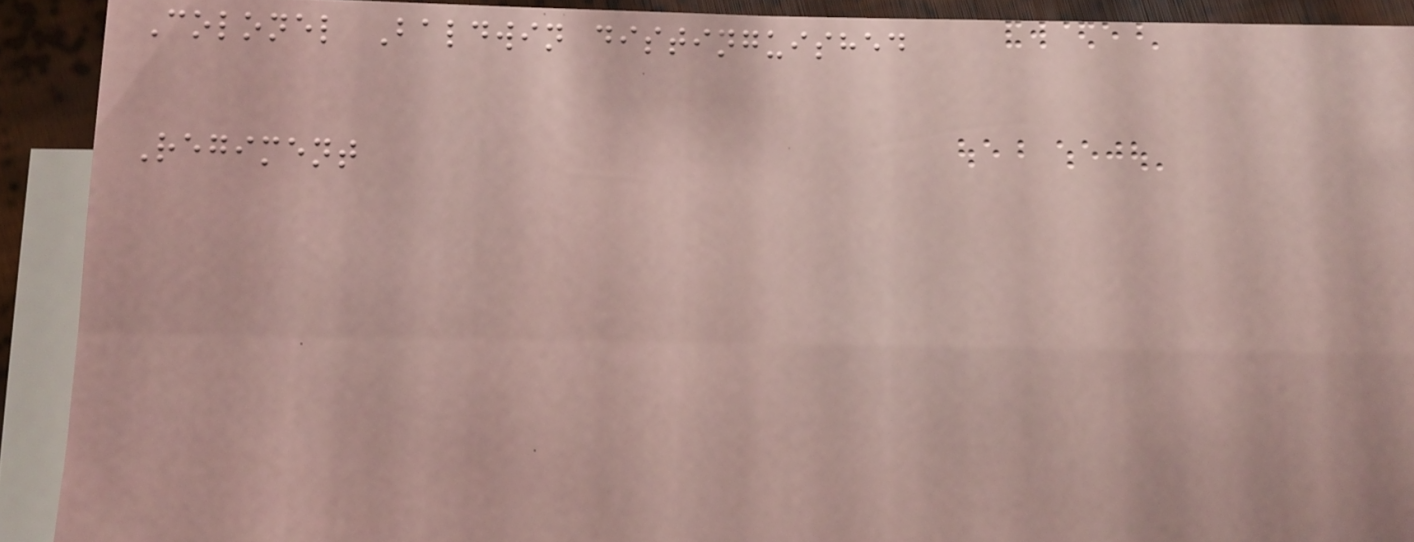Colonel Baldwin distinguished
Regiment
